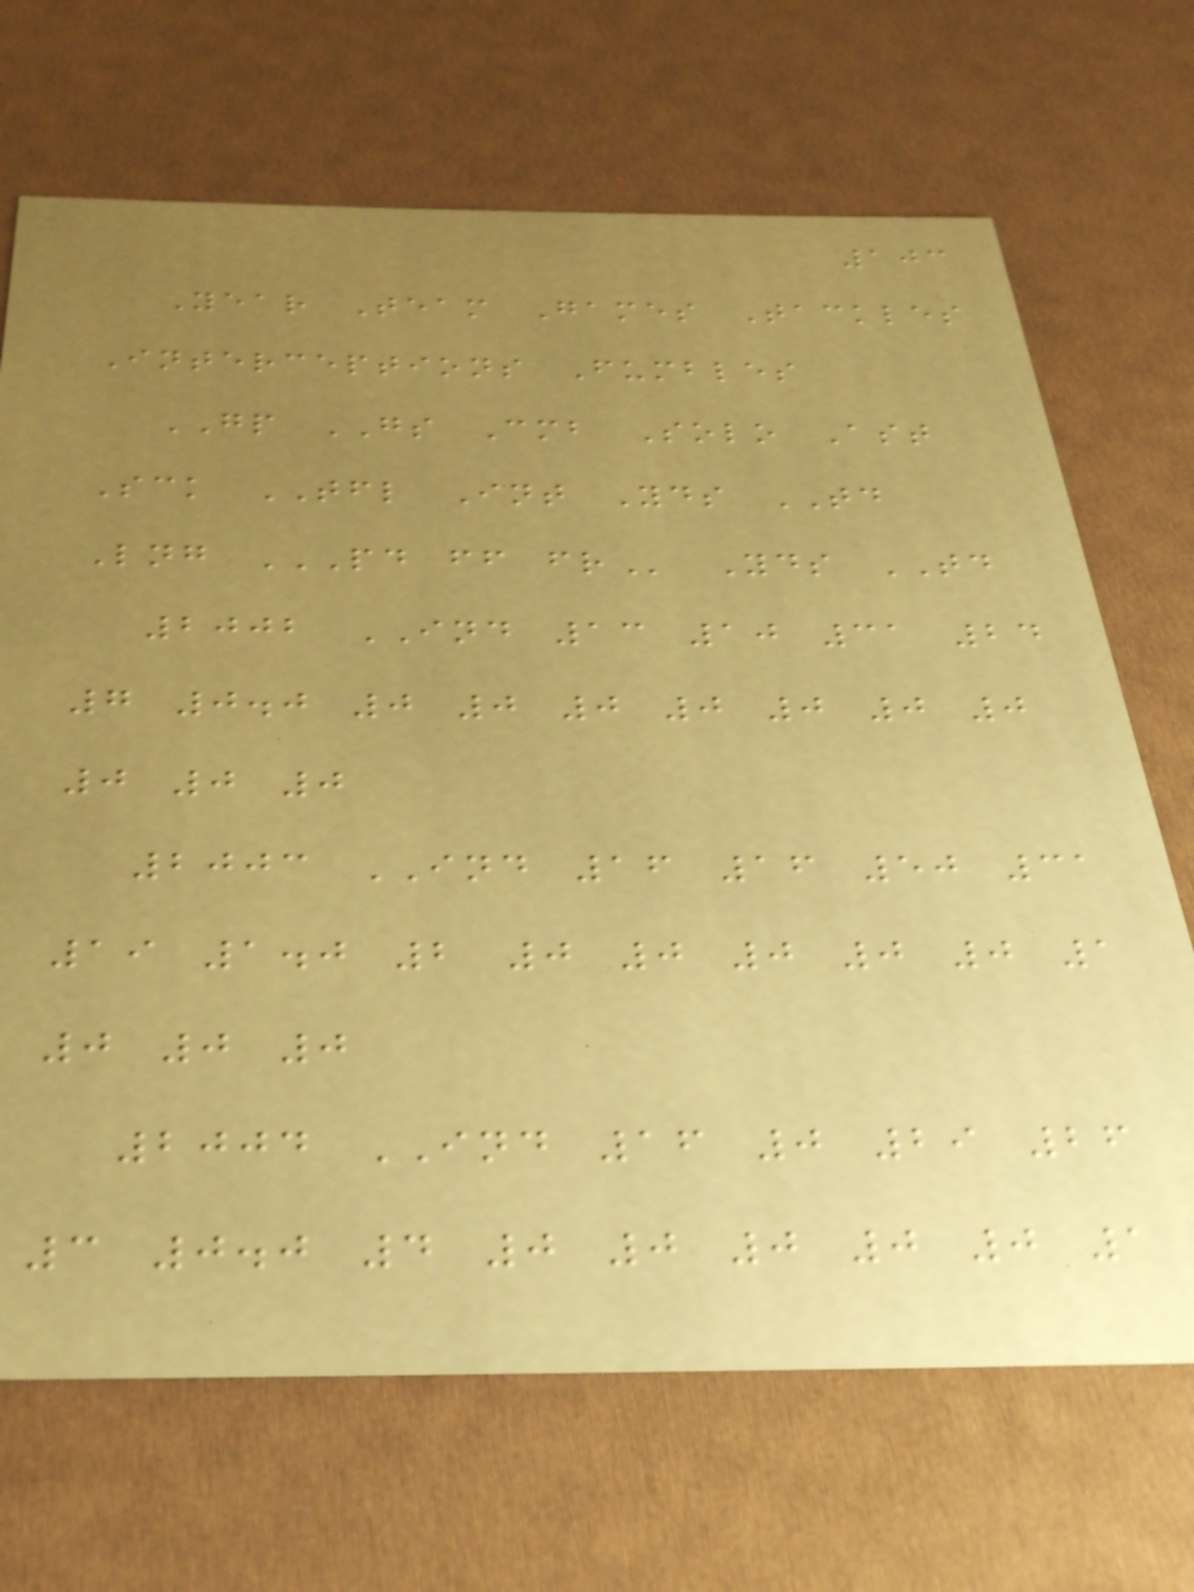103
Year Team Games Tackles
Interceptions Fumbles
GP GS Cmb Solo Ast
Sck TFL Int Yds TD
Lng PD FF FR Yds TD
2002 IND 13 10 31 24
7 0.0 0 0 0 0 0 0 0
0 0 0
2003 IND 16 16 50 31
19 1.0 2 0 0 0 0 0 1
0 0 0
2004 IND 16 0 29 26
3 0.0 4 0 0 0 0 0 1
